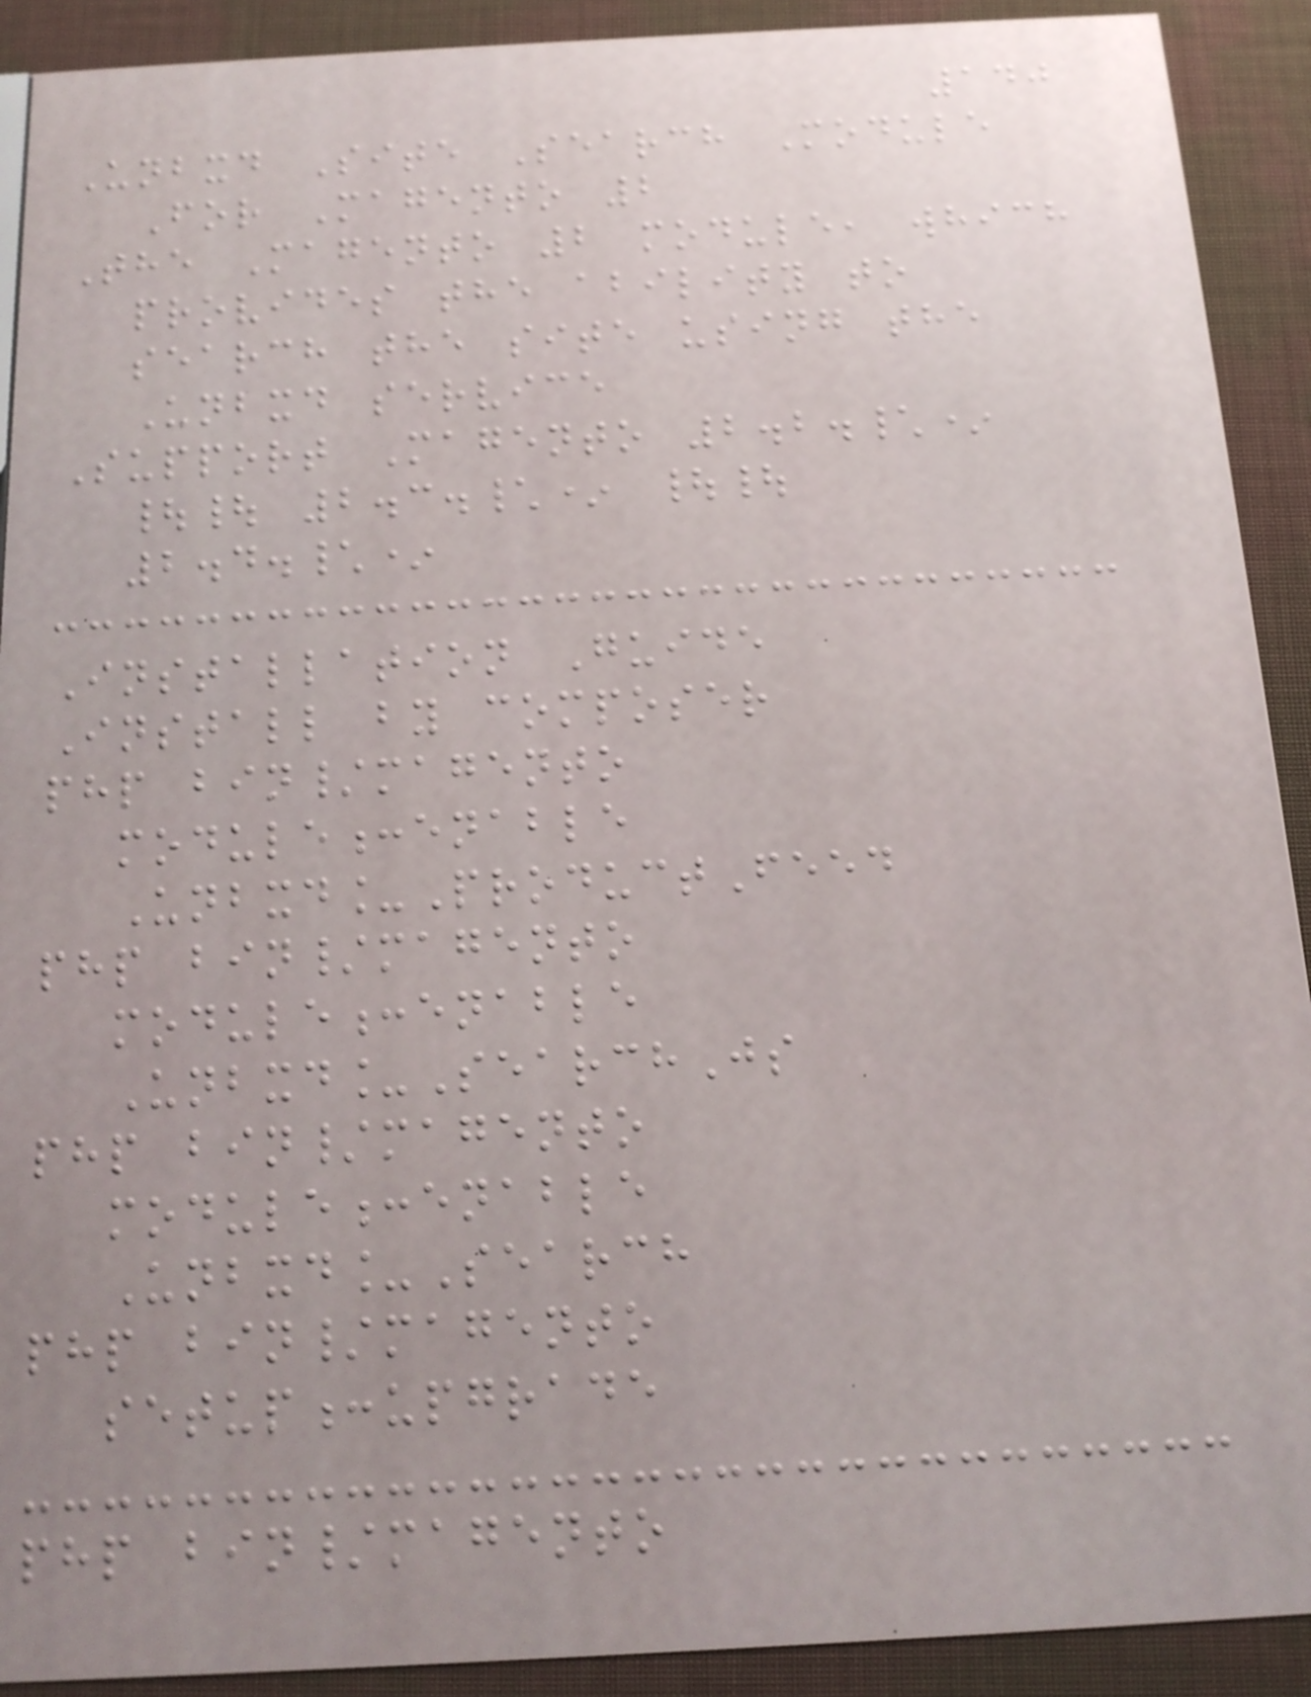140
Unbxd Site Search Module
For Magento 2
The Magento 2 module, which
provides the ability to
search the site using the
Unbxd service
Support Magento 2.2.\*
|| 2.3.\* ||
2.4.\*
Installation Guide
Install by composer
php bin/magento
module:enable
Unbxd_ProductFeed
php bin/magento
module:enable
Unbxd_SearchJs
php bin/magento
module:enable
Unbxd_Search
php bin/magento
setup:upgrade
php bin/magento
